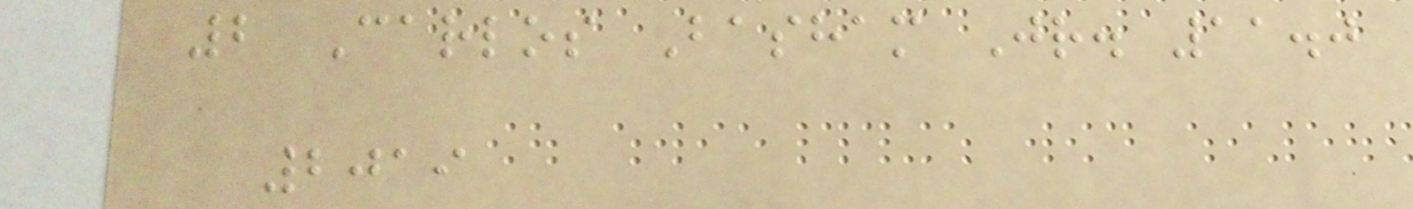2 Carlos Basham Jr. 11.0
2019
